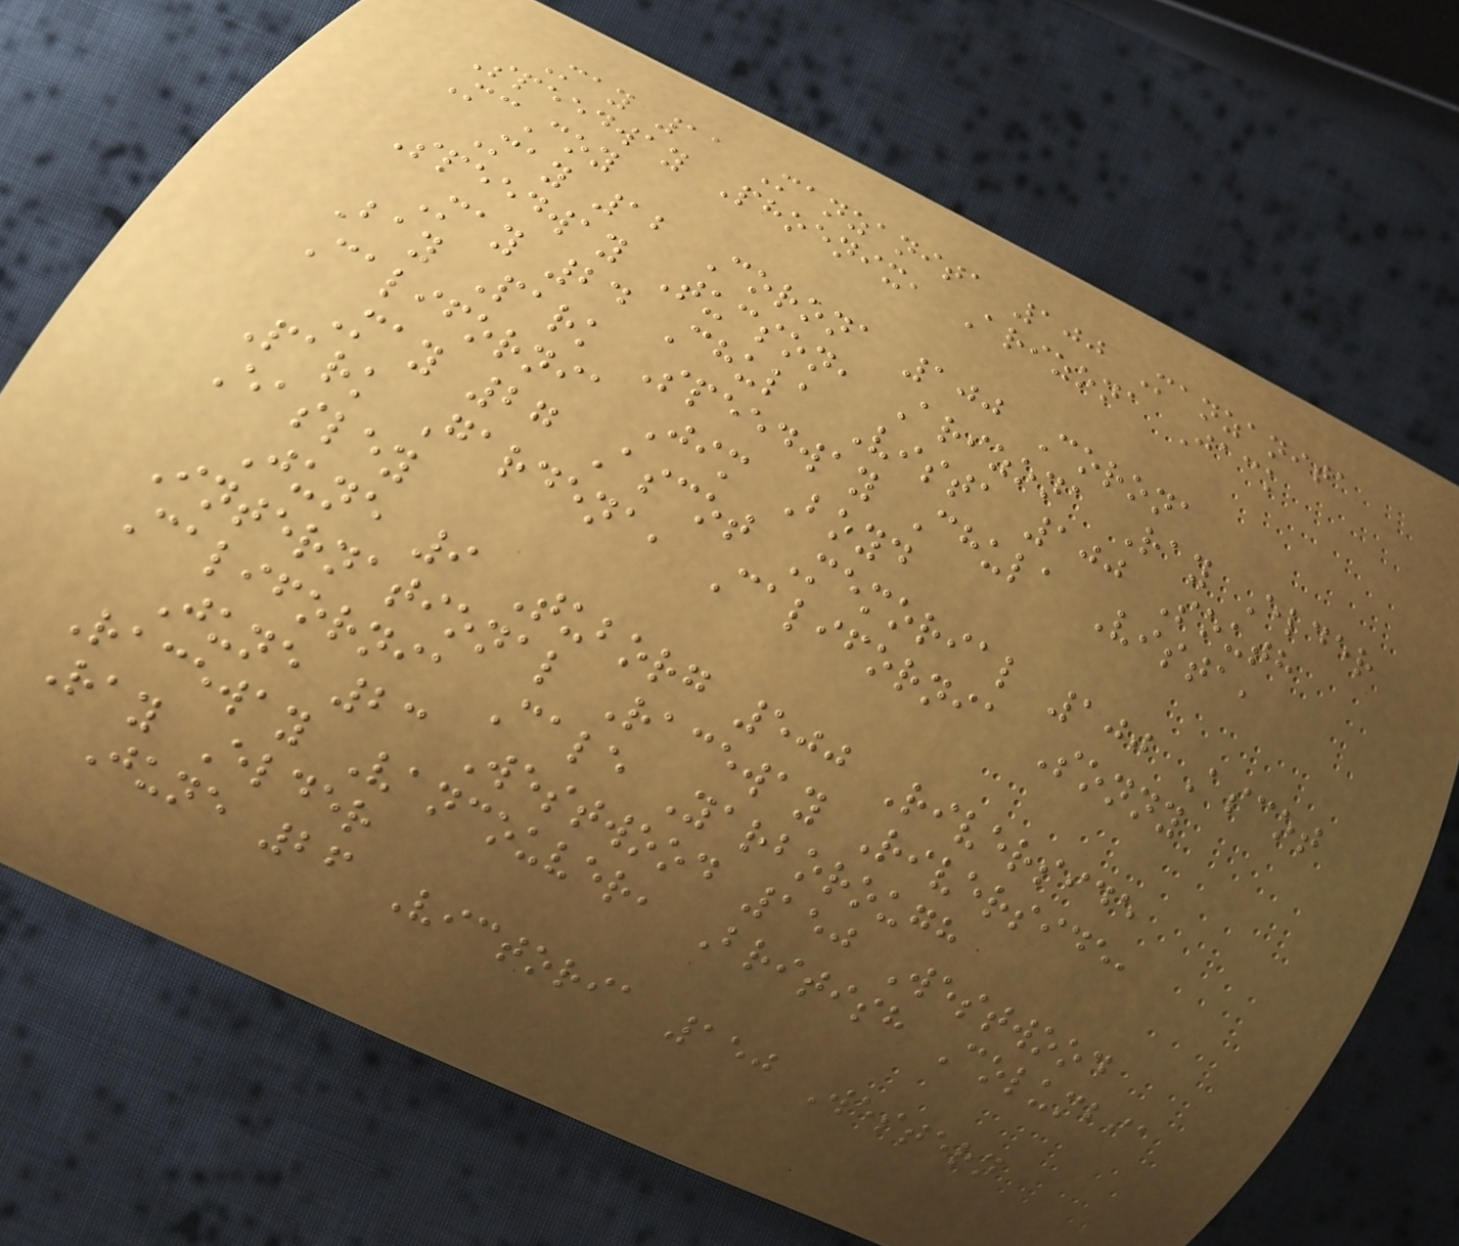May 11 Manzanita 100 Manzanita
Speedway Phoenix, Arizona Jack
McCoy
May 12 Corona 100 Corona
Speedway Tucson, Arizona Ray Elder
May 24 Chula Vista 100 South
Bay Park Speedway Chula Vista,
California Jim Boyd
May 27 Ascot Memorial 100 Ascot
Park Gardena, California Sonny
Easley
June 9 Tuborg 500 Riverside
International Raceway Riverside,
California Cale Yarborough
June 23 Westwood 150 Westwood
Raceway Vancouver, British Columbia
Ray Elder
June 26 Victoria 150 Western
